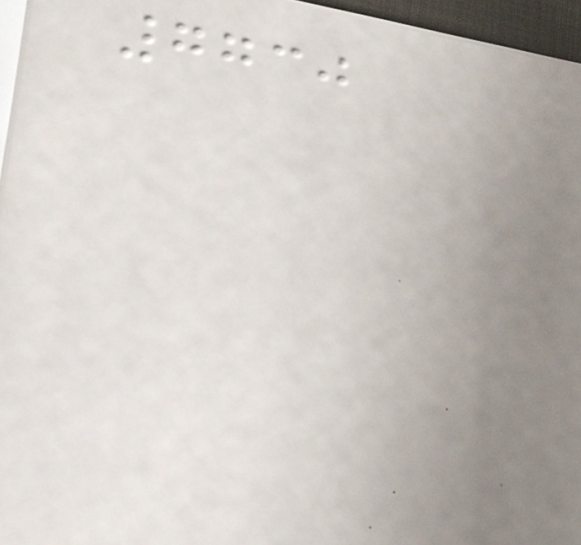7730
